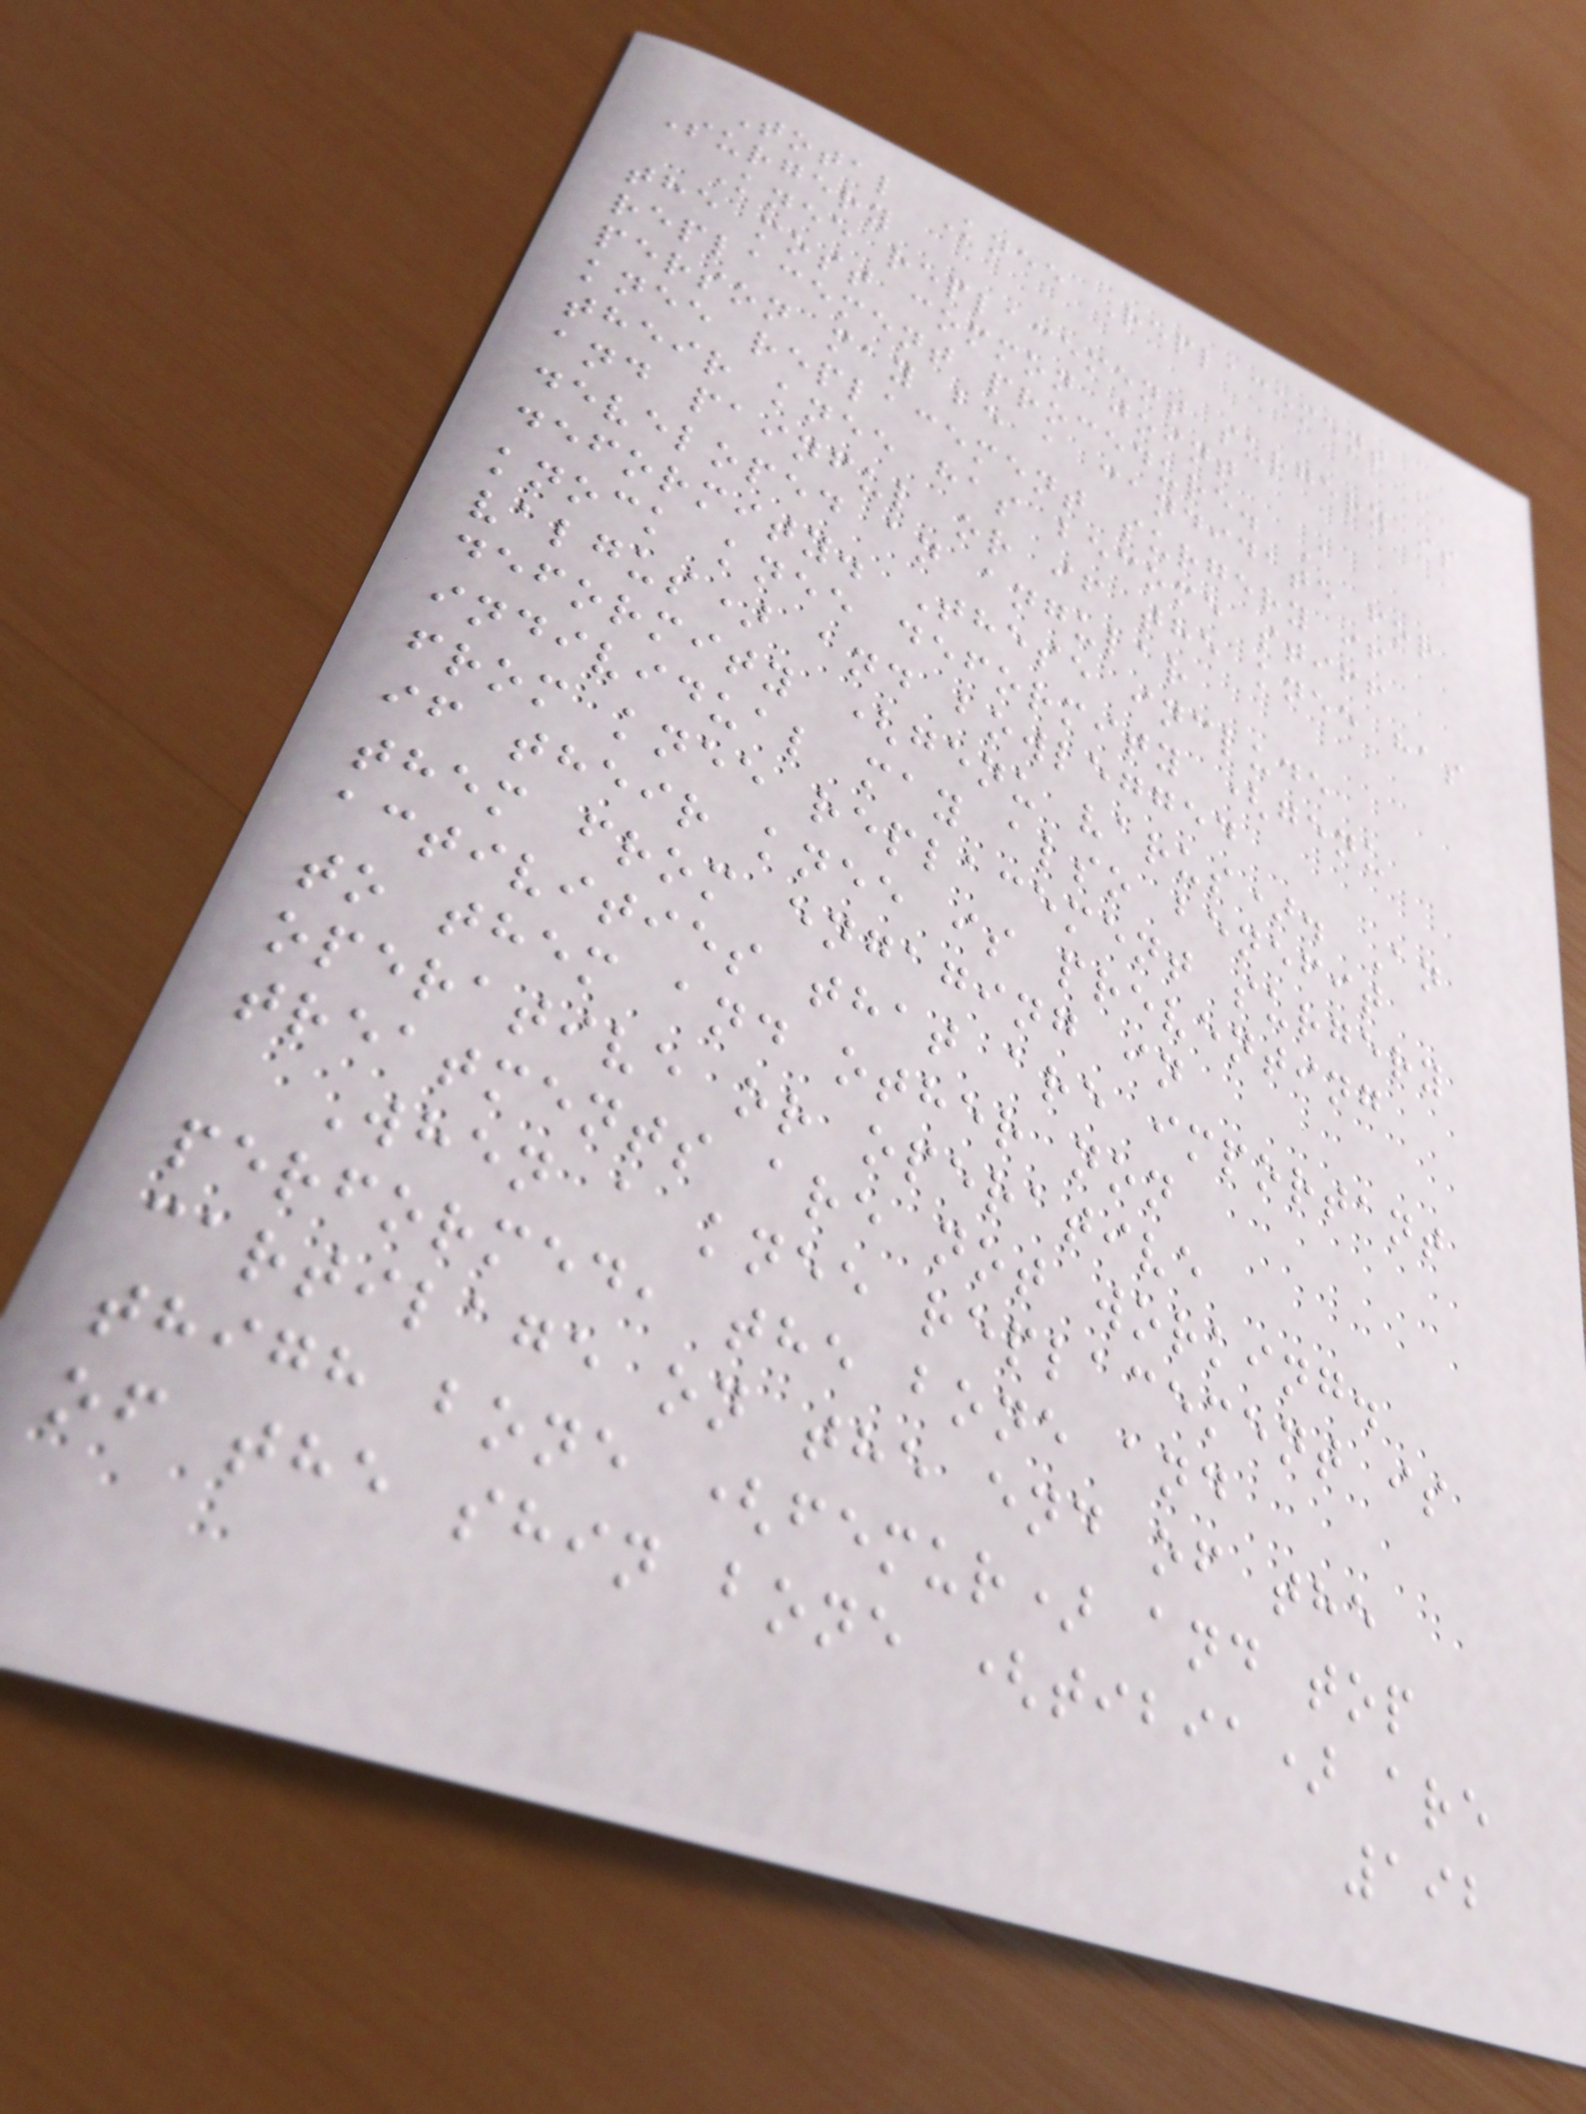Total Knee Replacement
Surgery
Knee replacement surgery is
the most common joint
replacement procedure. A
person may be a candidate for
knee replacement surgery if
their knee has become stiff
and painful or if the knee has
developed an angular
deformity. These include
knock knee deformity (genu
valgus) and bowlegged
deformity (genu varus). An
individual may also benefit
from knee replacement surgery
if their knee is preventing
them from engaging in
activities that are important
to them and other non
operative or operative
treatments are not working.
When a knee replacement is
performed, the bone and
cartilage on the end of the
thigh bone (femur) and top
of the shin bone (tibia) are
192
